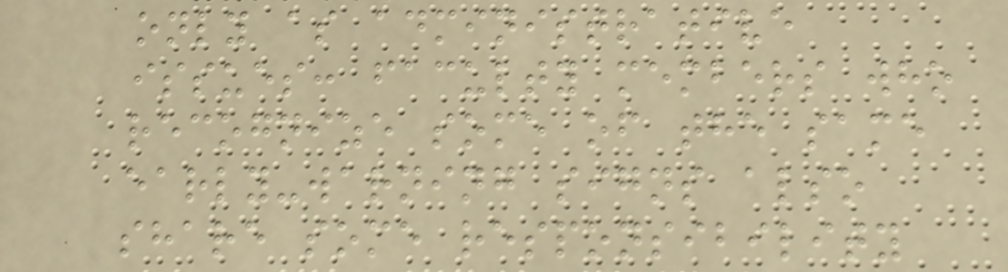only as administrative
issues: faculty members who
recognize some of the same
early-warning signs also
share some responsibility
